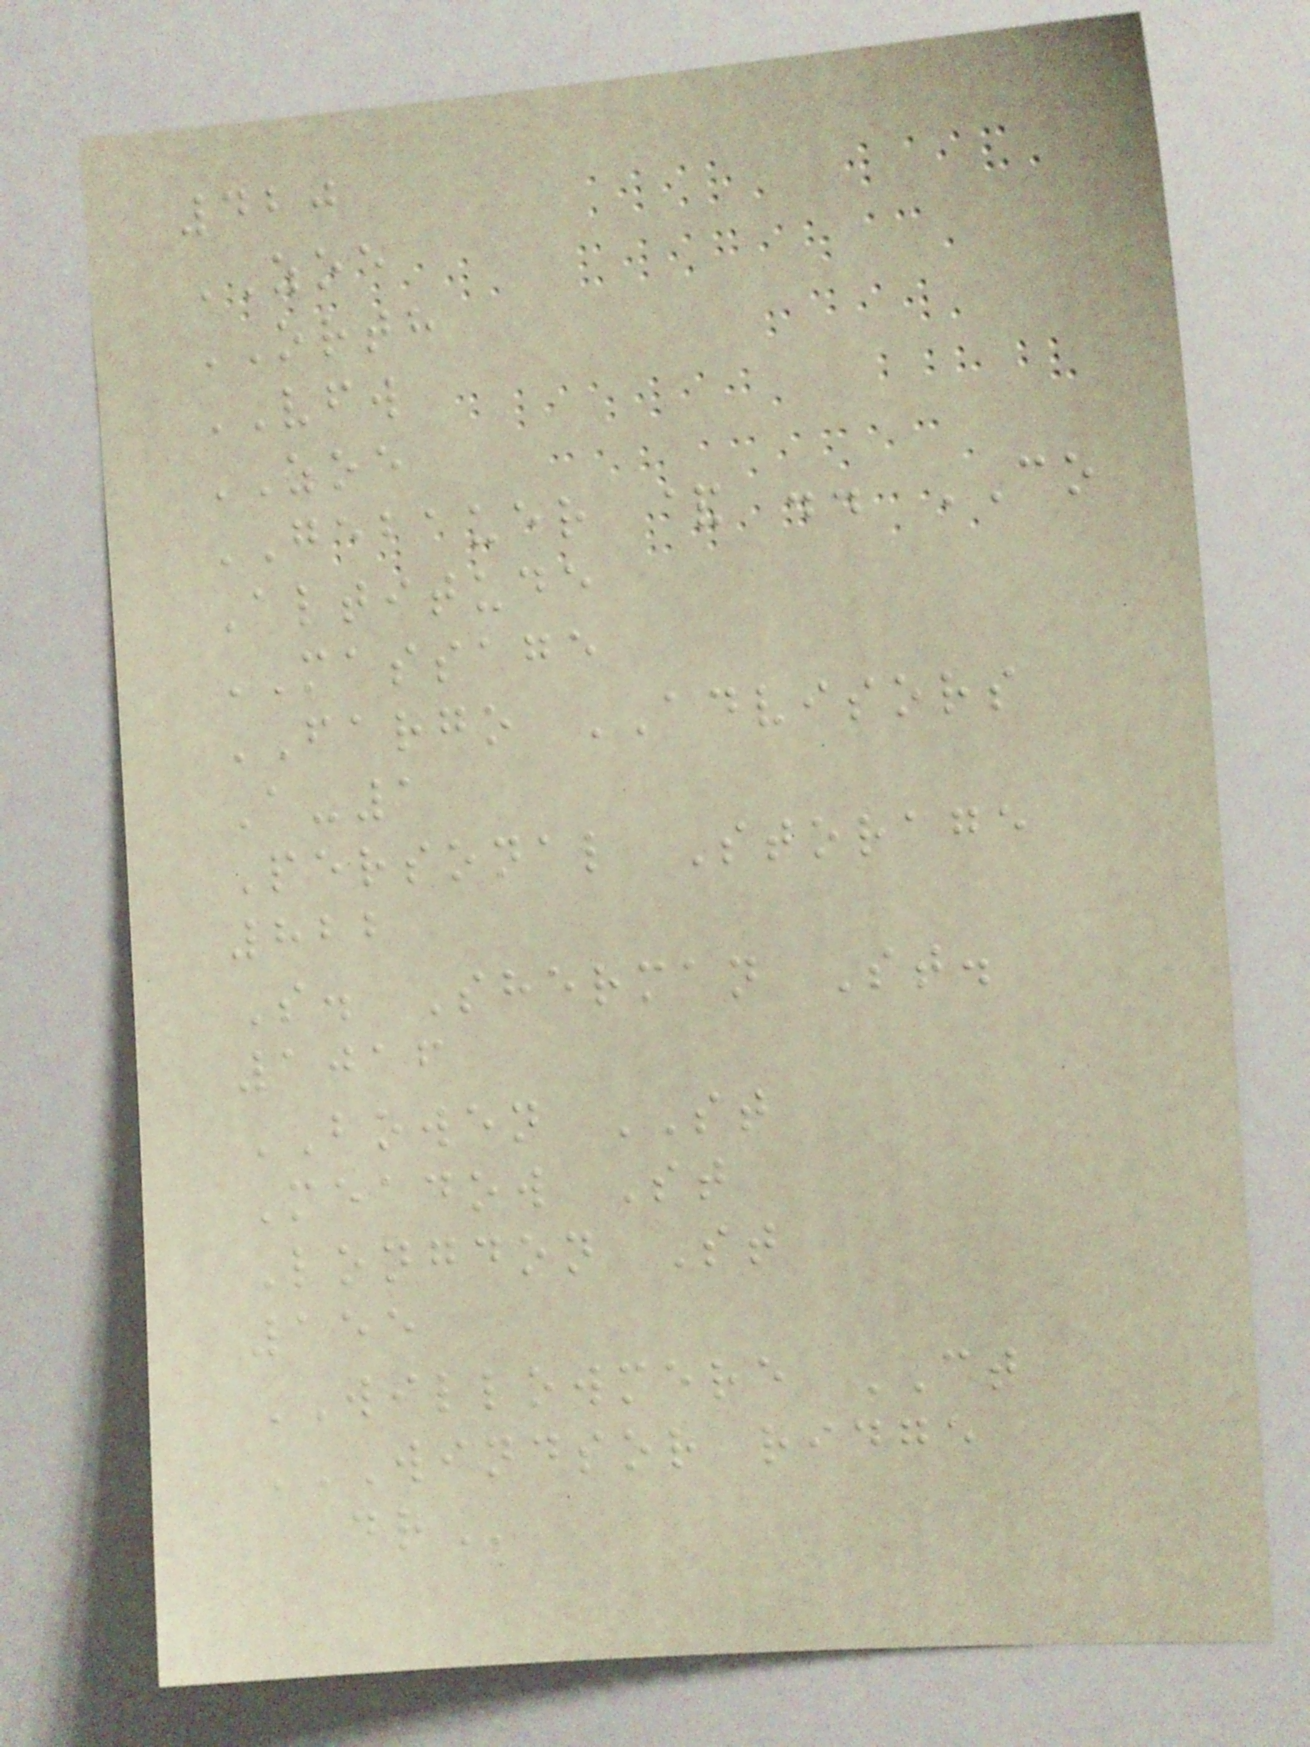420
ZOE
ORTH
VFW
ZOE
GEBAUER & .. CO
Altitude
MASSAGE
FARGO ADVISORS
A-1
Personal Storage
822
S. Sherman St.
1016
BOWEN ST
Meadow St
Longdon St
155
WILLOWMERE CT
WINDSOR RIDGE
DR
